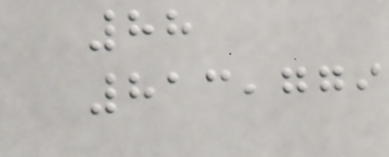88
813,779
